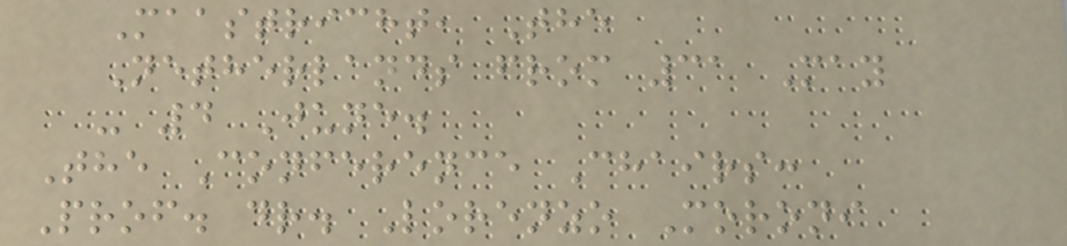Maastricht, The
Netherlands from 31 May
- 4 June.
The Conference Chairs:
Prof. dr. Lorenzo Moroni
